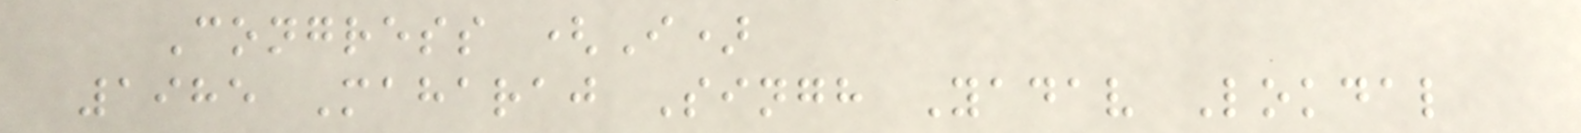Congress (I)
1985 Maharaj Singh Yadav Lokdal
